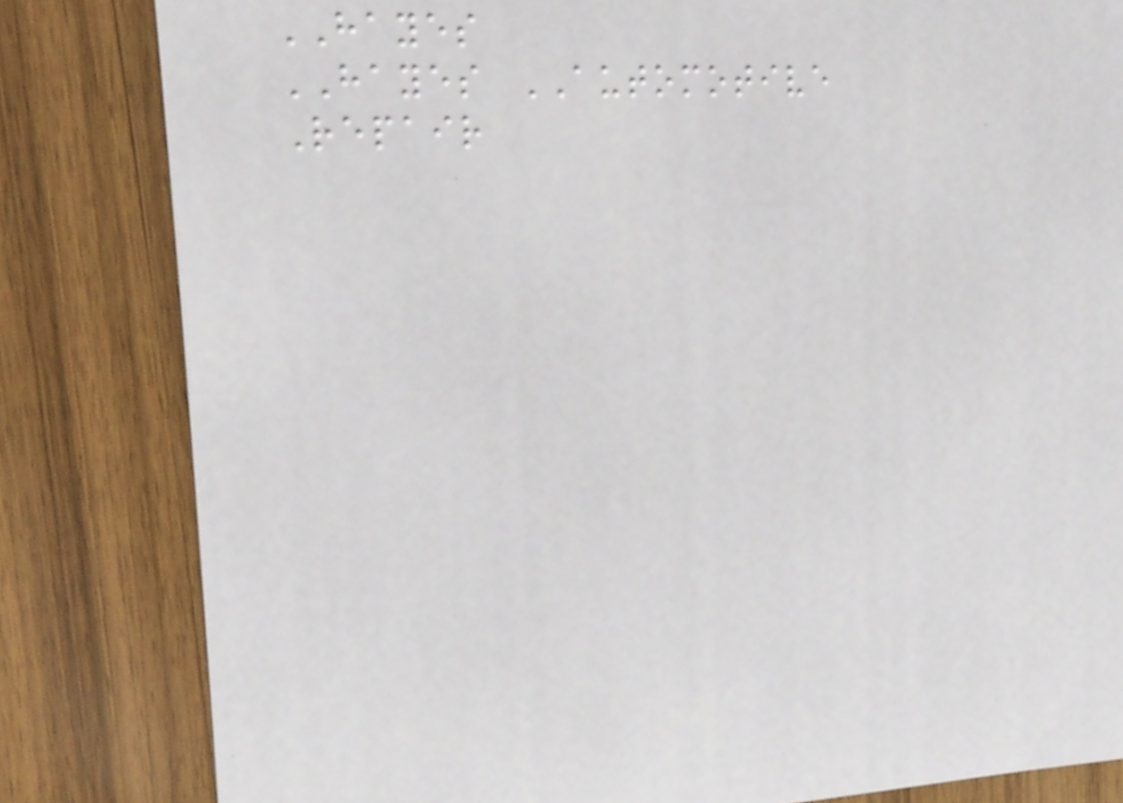HAYES
HAYES AUTOMOTIVE
Repair
